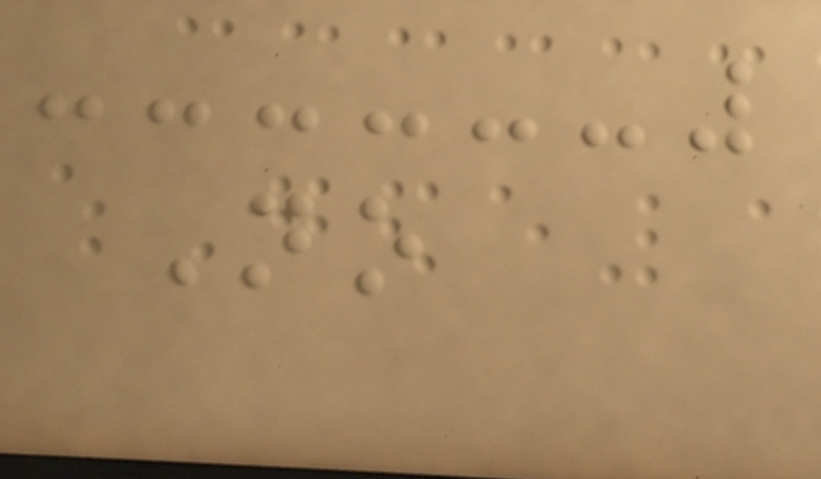No
